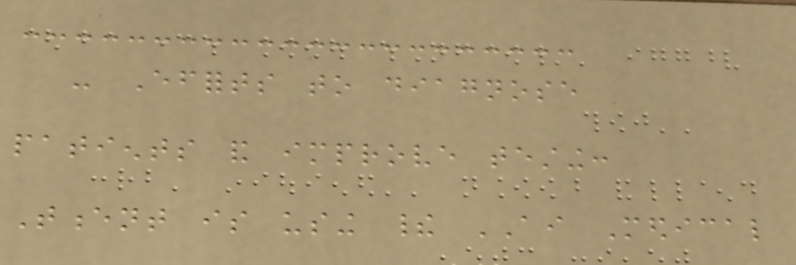- Efforts to diagnose
patients and improve testing:
Tencent is using their AI Medical
